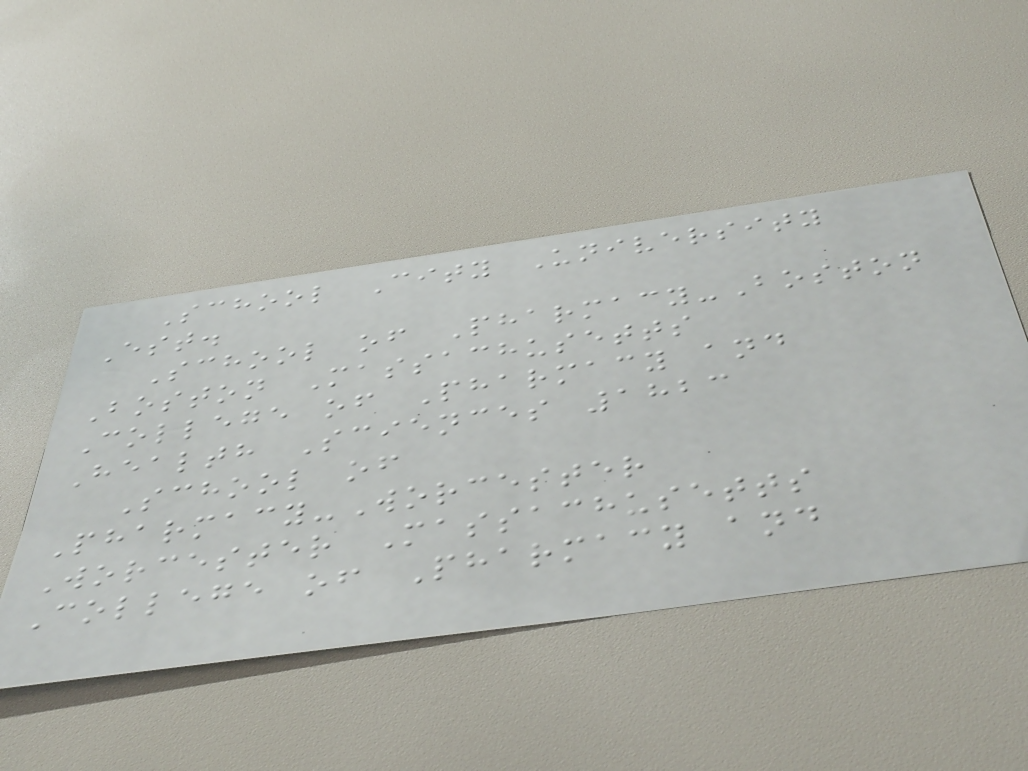School City University
Est.
School of Pharmacy-Boston
Boston Massachusetts
College of Pharmacy and
Health Sciences 1823
School of
Pharmacy-Worcester
Worcester Massachusetts
College of Pharmacy and
